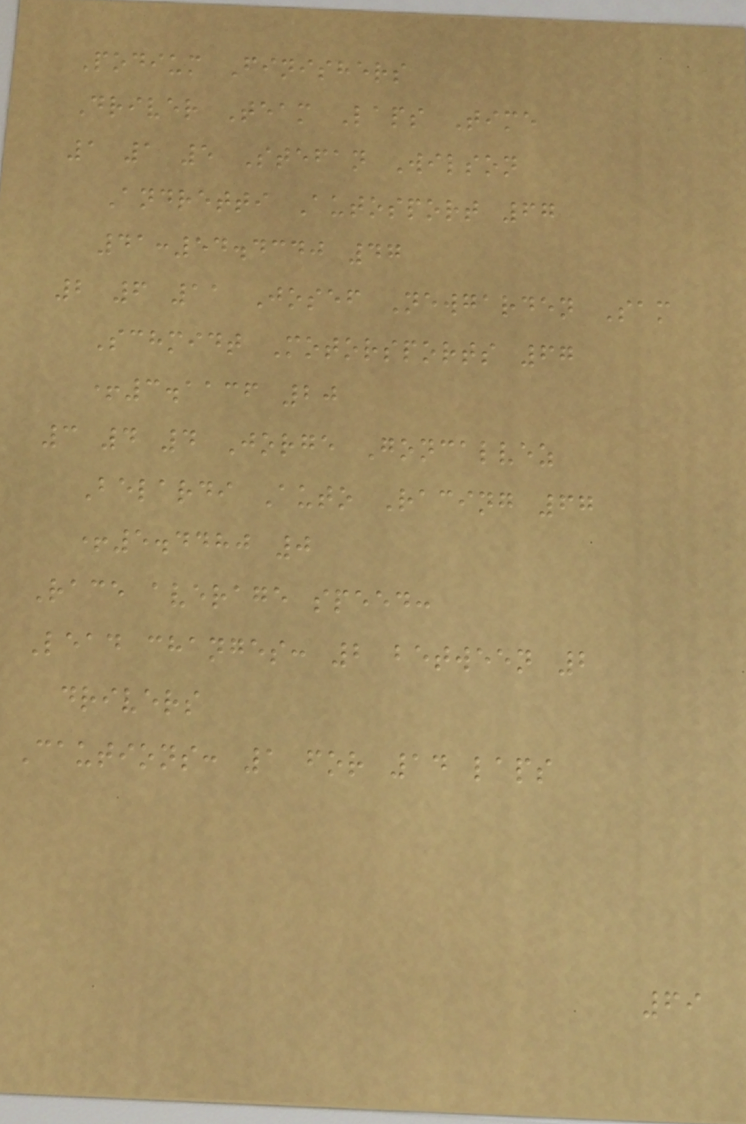Podium Finishers
Driver Team Laps Time
1 1 5 Stefan Wilson
Andretti Autosport 67
41:54.4340 47
2 6 11 Josef Newgarden Sam
Schmidt Motorsports 67
+3.1136 20
3 4 4 Jorge Goncalvez
Belardi Auto Racing 67
+5.4480 0
Race average speed:
Lead changes: 2 between 2
drivers
Cautions: 1 for 14 laps
69
